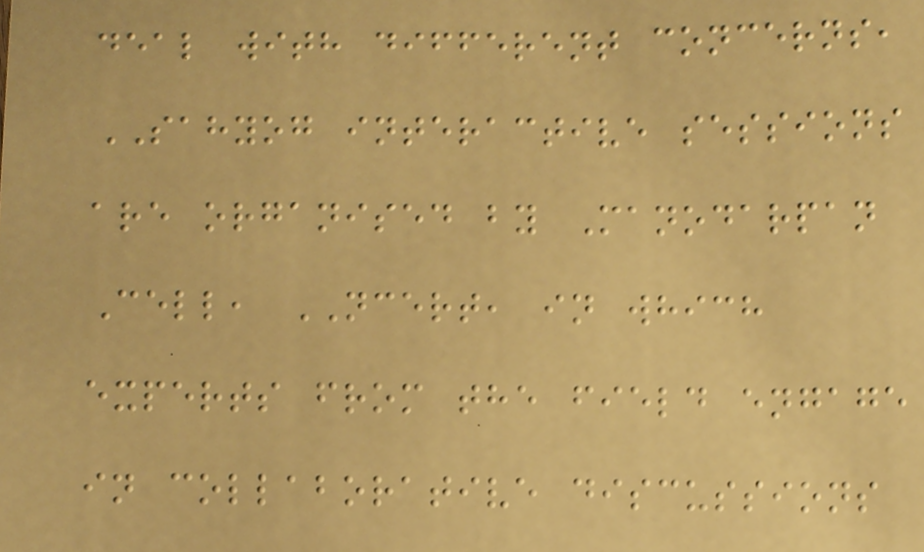deal with different concerns,
SAHYOG interactive sessions
are organised by Manodarpan
Cell, NCERT, in which
experts from the field engage
in collaborative discussions
